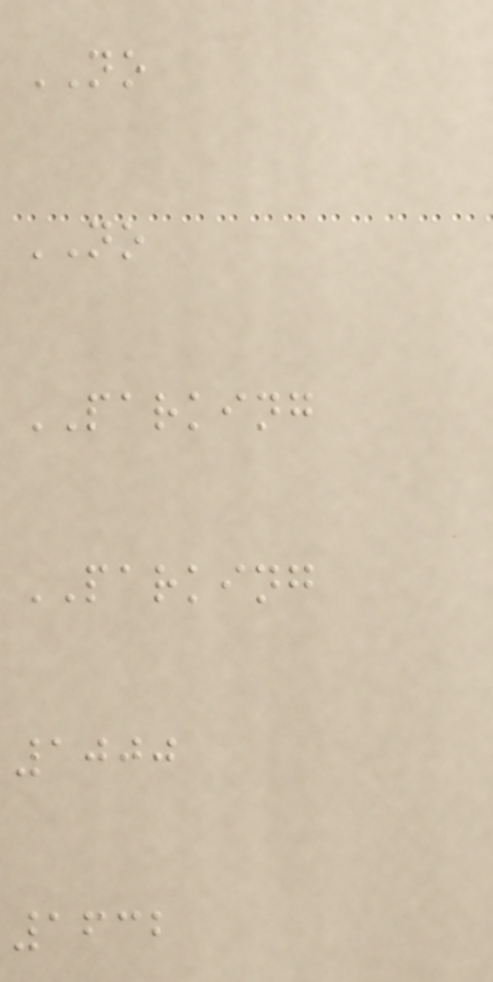NO
NO
PARKING
PARKING
1000
1632
